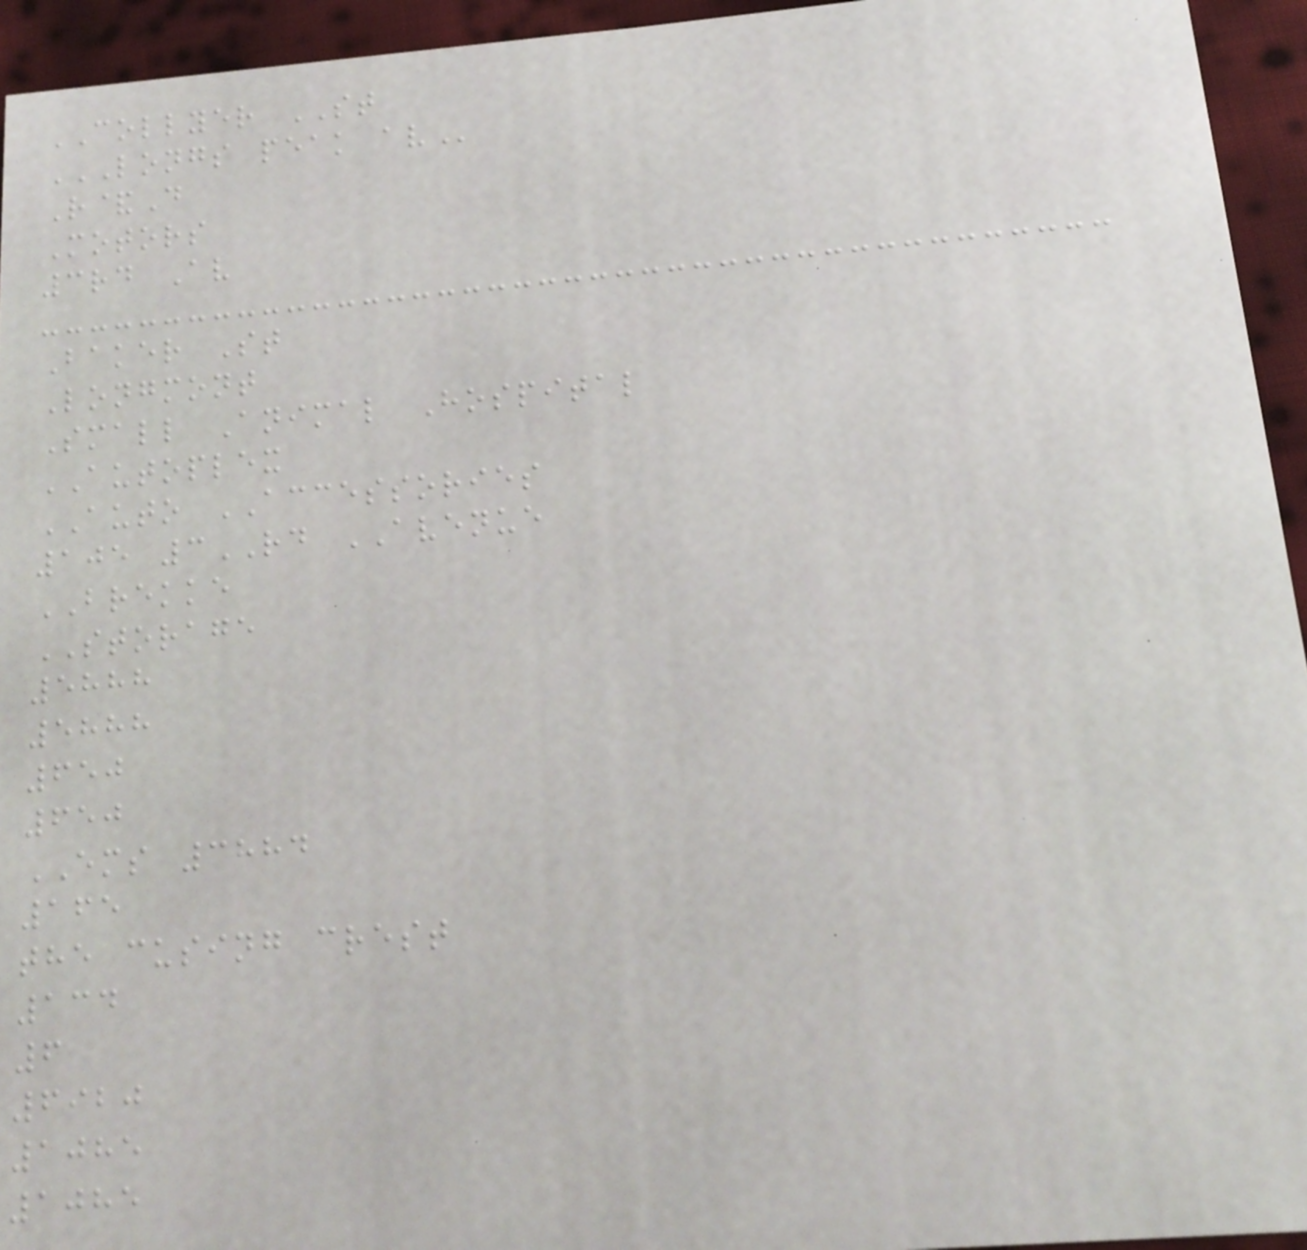COLLYER ST
LONGS PEAK AV
R&D
Motors
3rd Av
Baker St
Longmont
Small Animal Hospital
AUTOPLEX
AUTO ACCESSORIES
105 3RD AVENUE
BREKKE
STORAGE
5888
5888
650
650
EMS 3884
165
the cusing crest
134
6
6920
1085
1085
